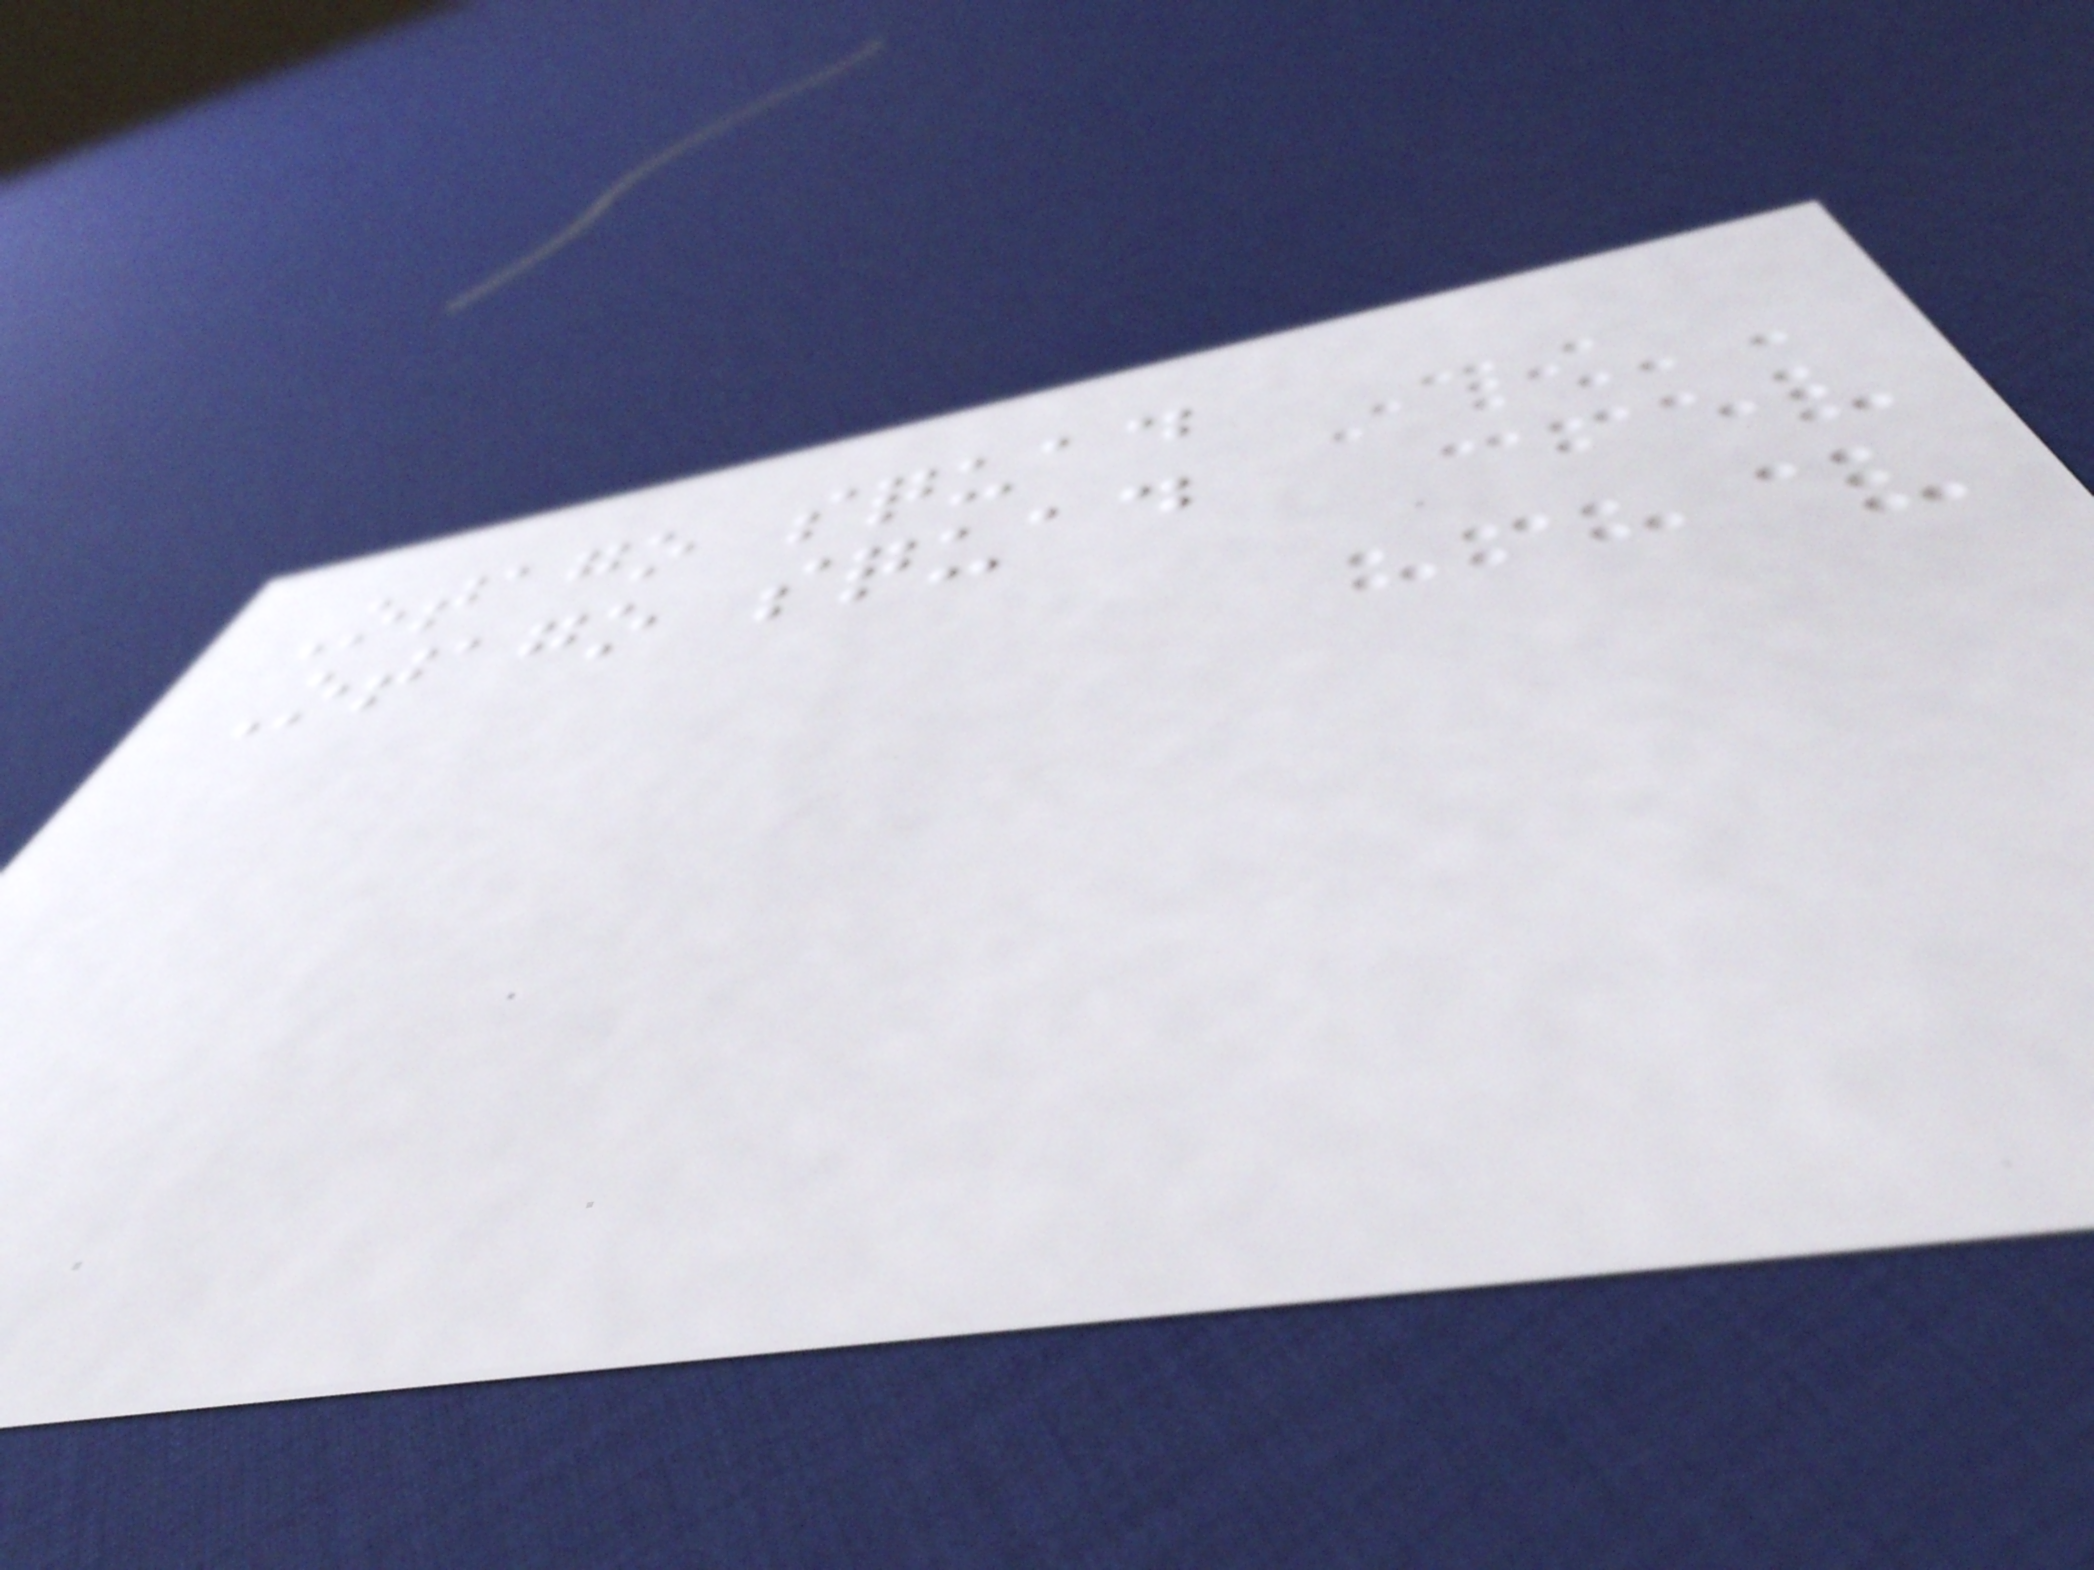Otago squad
Otago squad
